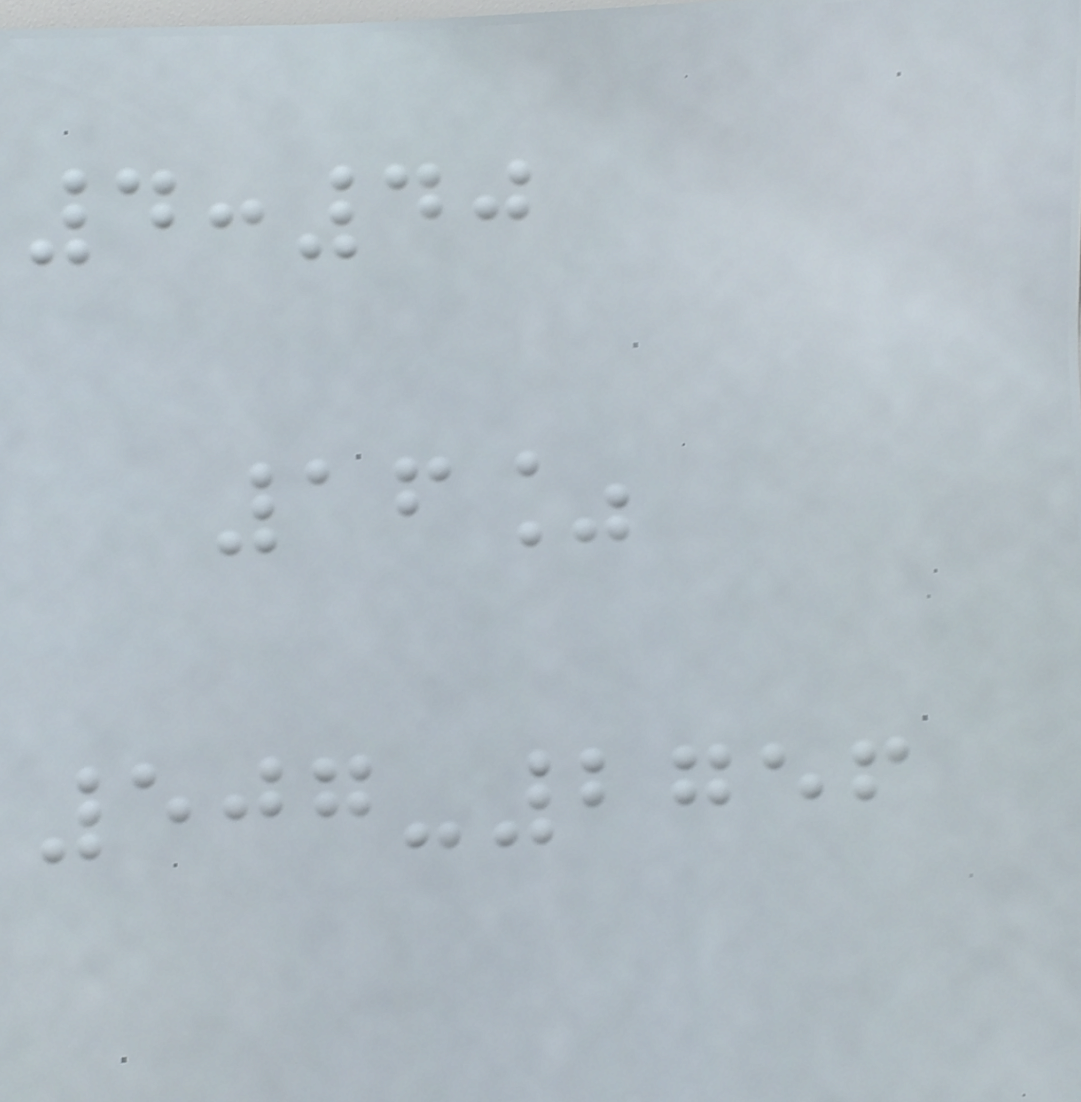4:40
16%
507-2756
